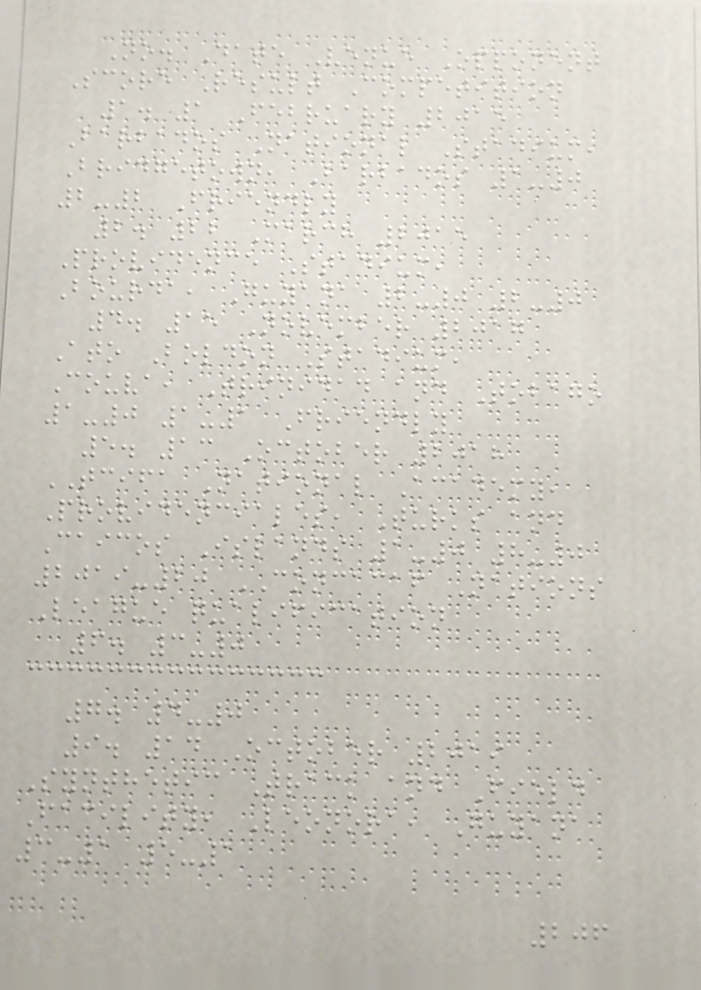No. Date Venue Opponent
Score Result Competition
1. 1 February 2015
Barbados National Stadium,
Bridgetown, Barbados 1-0
2-2 Friendly
2. 22 March 2015
Providence Stadium,
Bourda, Guyana 2-0 2-0
4. 15 November 2017
Ato Boldon Stadium,
Couva, Trinidad and Tobago
1-0 1-1 Friendly
5. 13 October 2018
TCIFA National Academy,
Providenciales, Turks and
Caicos Islands 1-0 8-0
2019-20 CONCACAF Nations
League qualification
6. 3-0
7. 4-0
9. 14 October 2019
Synthetic Track and Field
Facility, Leonora, Guyana
3-1 5-1
206
